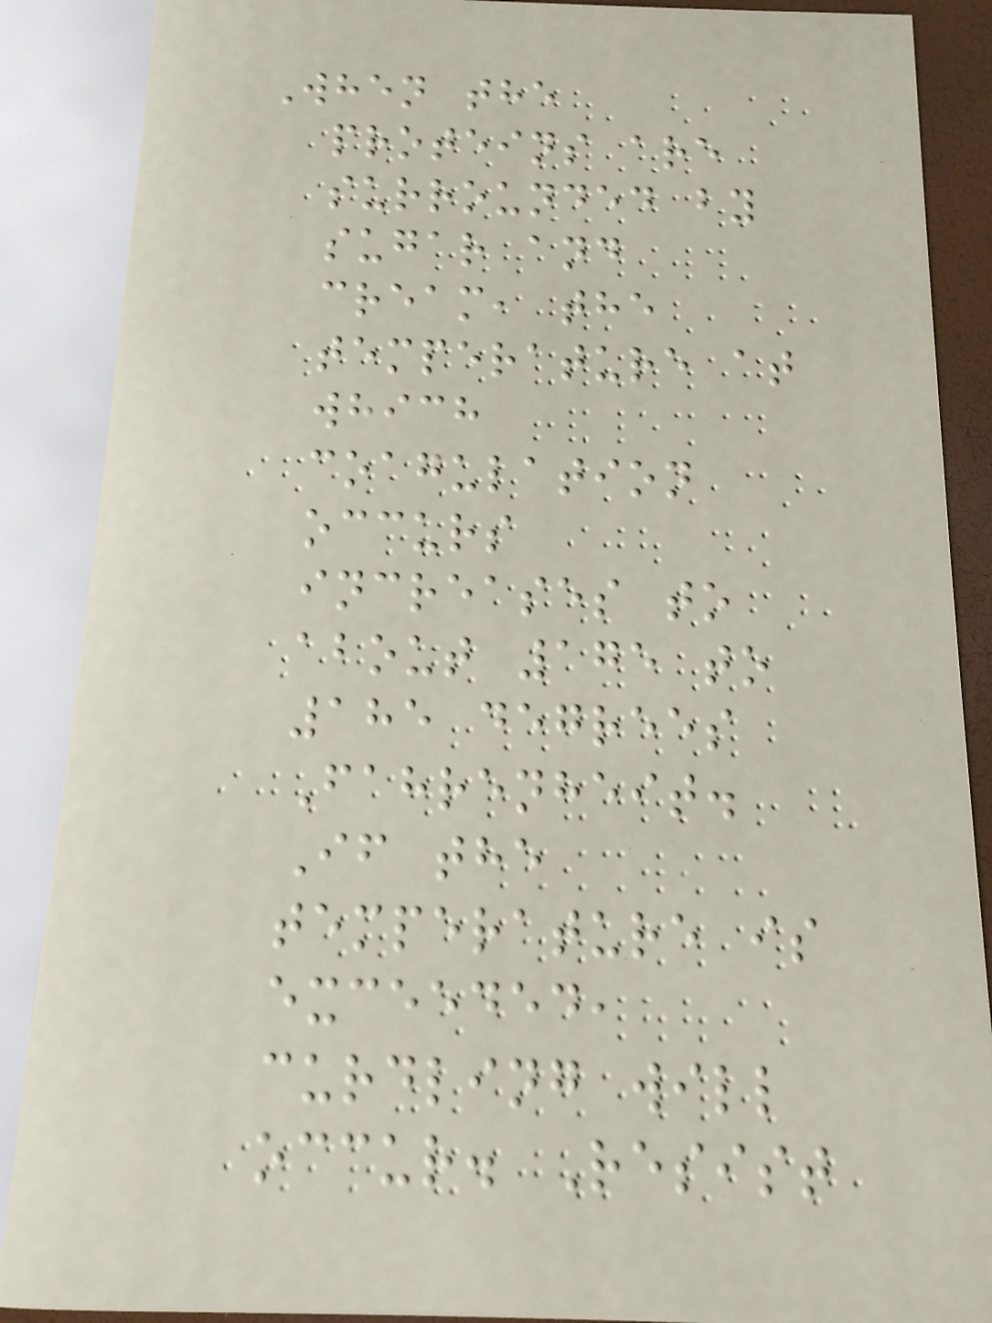When the
proteins are
surrounded by
sugar and
cream, the
temperature at
which
coagulation
occurs
increases to
about 175 to
185 degrees
Fahrenheit.
If the
temperature is
exceeded,
curdling will
occur. Resist
